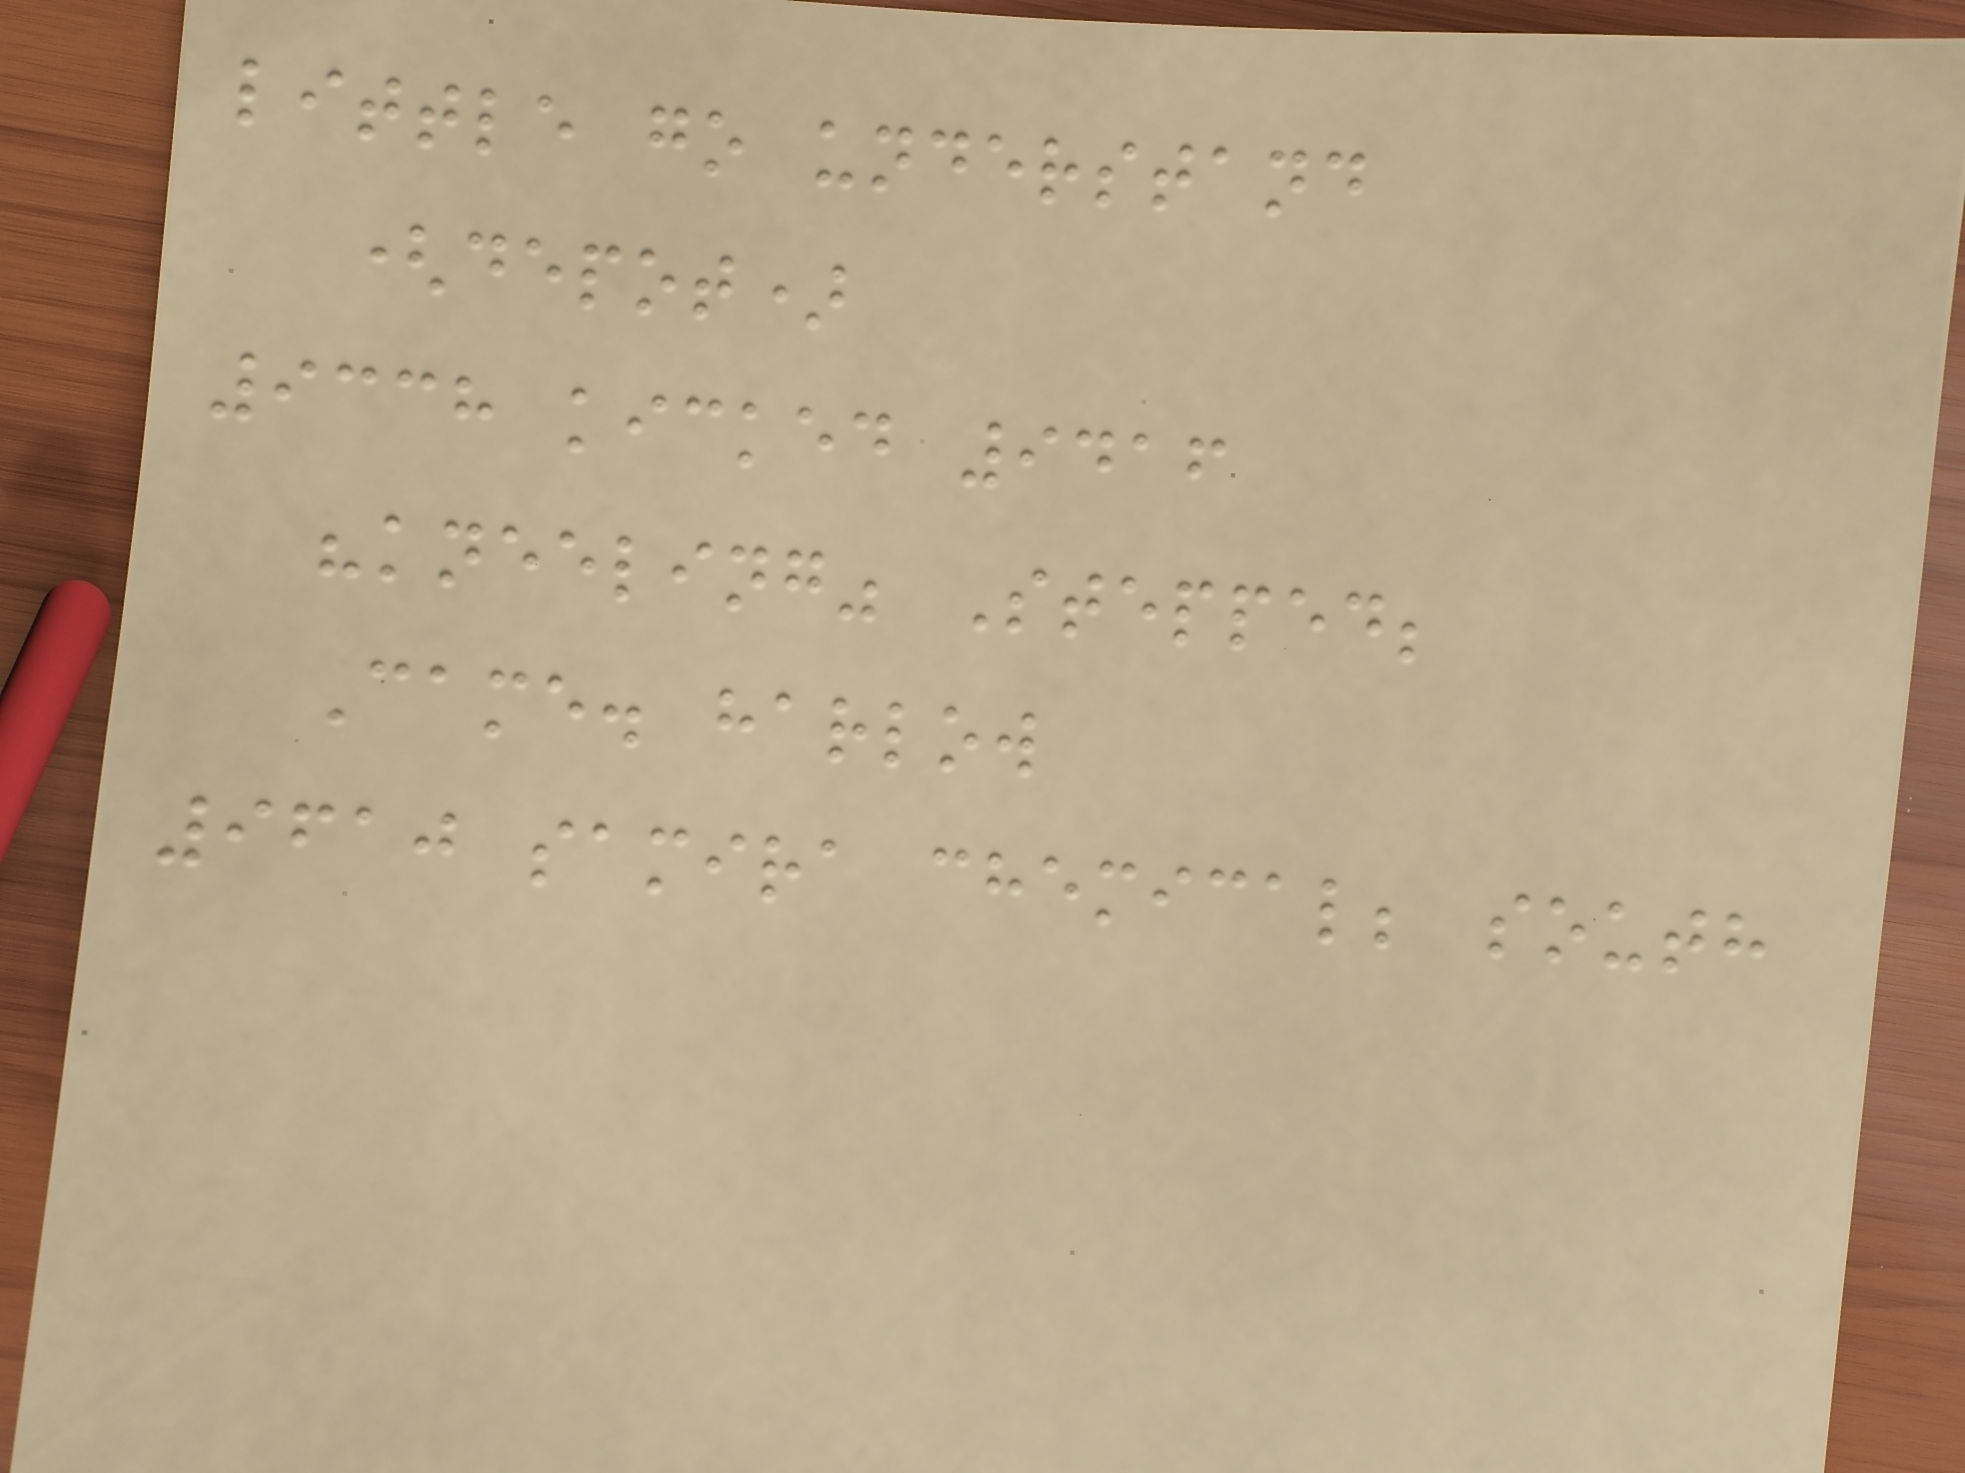little go understand
(depot)
9338 kicked 9416
"kneeling" Stepped;
Came. harlow
9610 samira chemical; south
